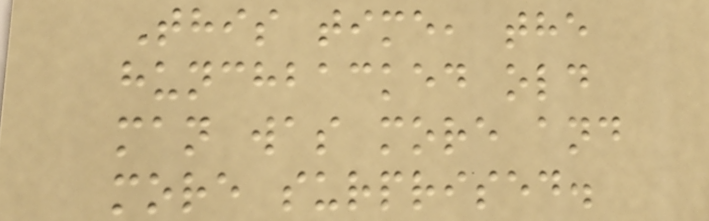This time, the
hunchbacked old
man was more and
more surprised.
